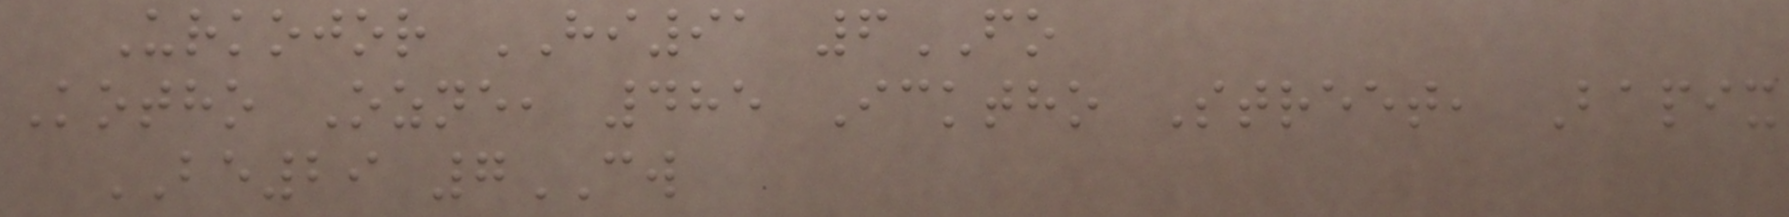Urkojor HI91 6FO
Kotho Ozne, 485 Icktho Street, Bapix
BE29 7CW
